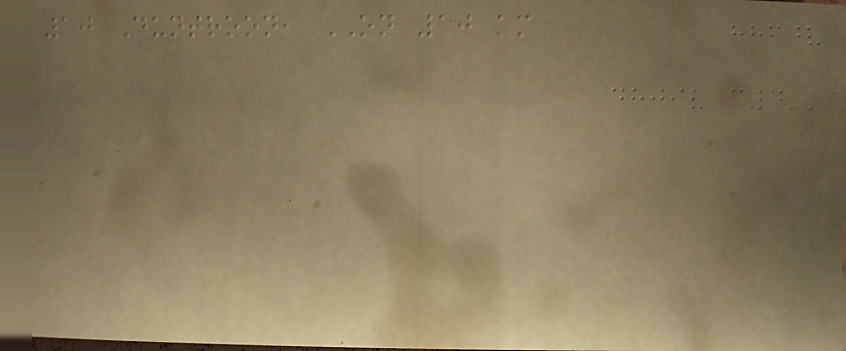10 Duntroon, ON 10 km
